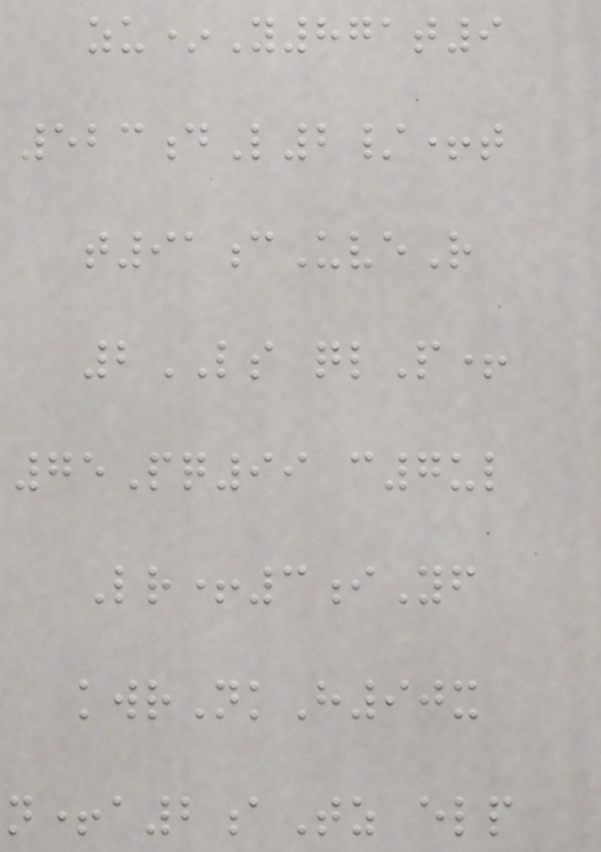zu*Y871t9
523dL2/+t
t91cUveR
2LS qlP+
75Pq99 c7ul
Lr+3iYf
kwrNkH90x
n+a2aTz elp
